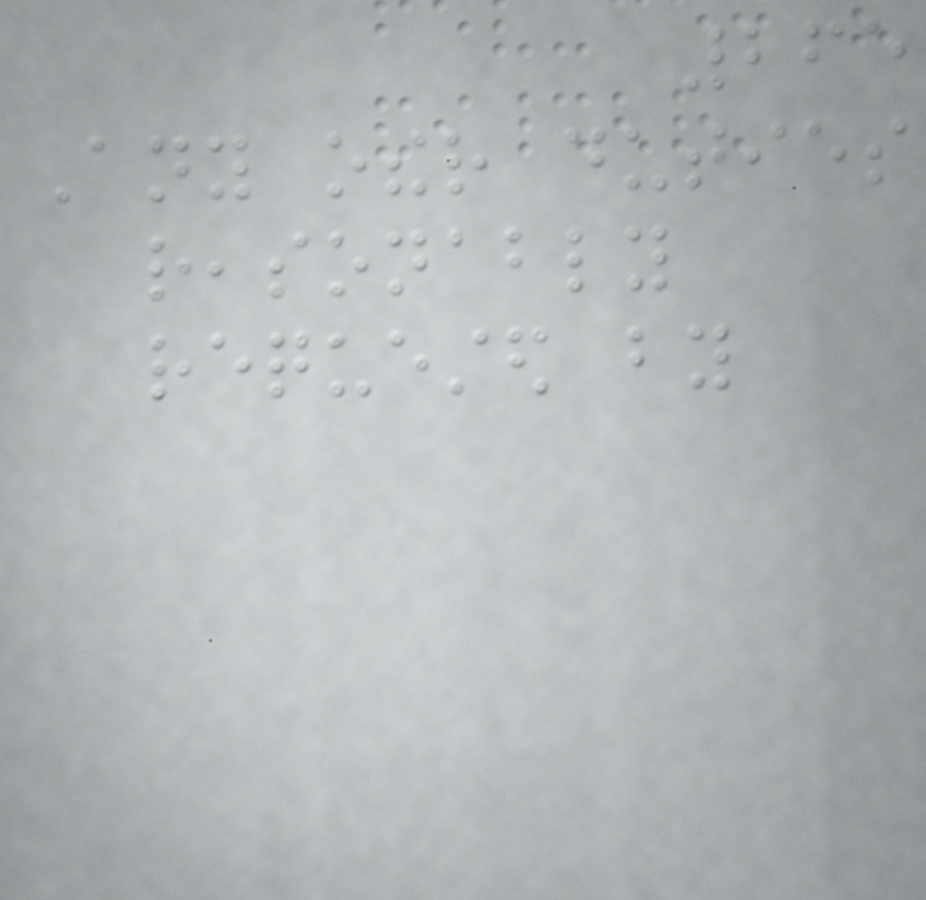265
Any other duties
reasonably
requested by
